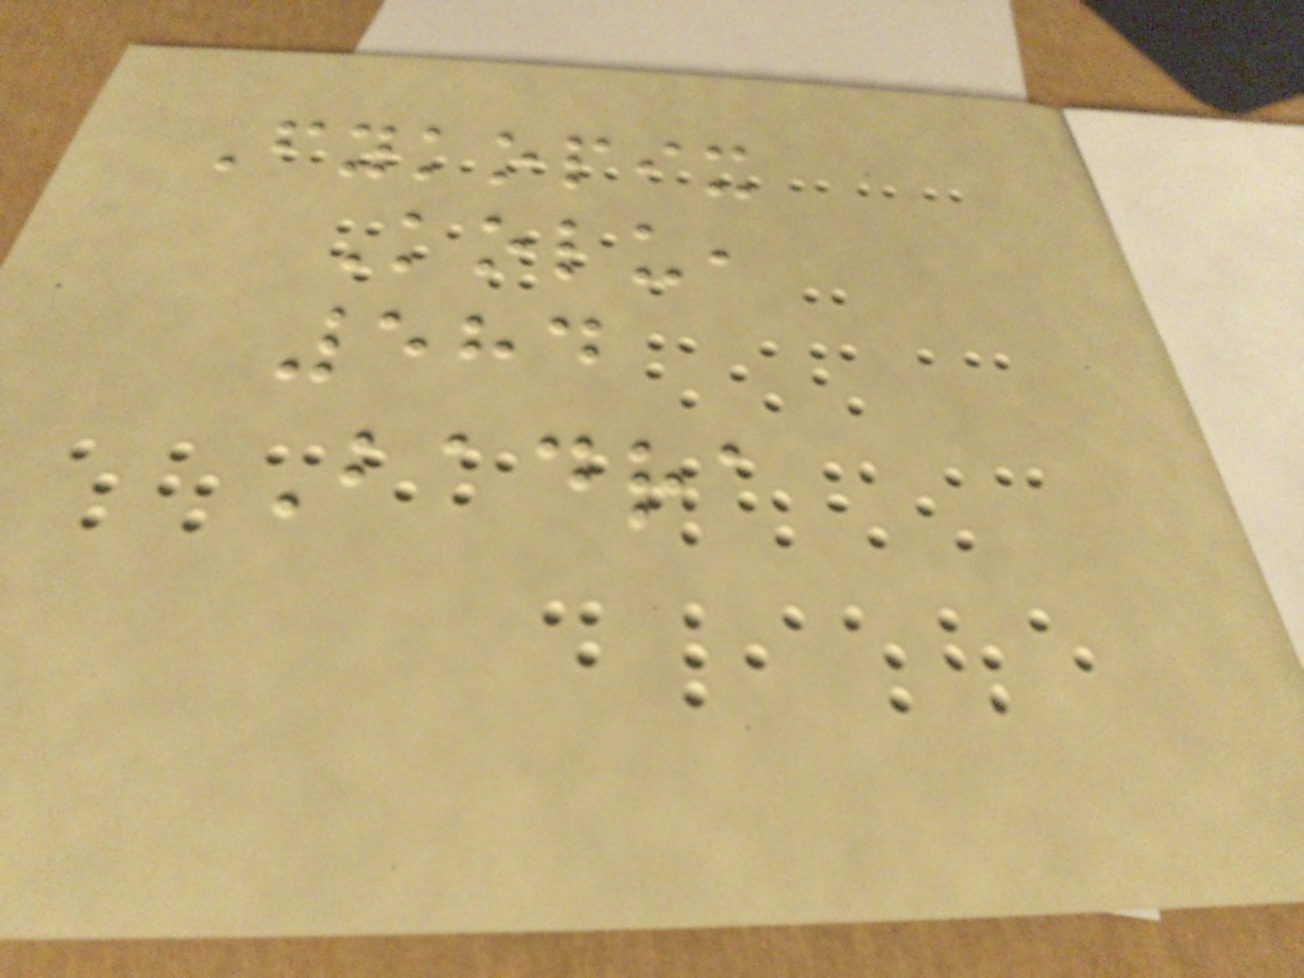Fykopix
Kolu,
584
Badra
